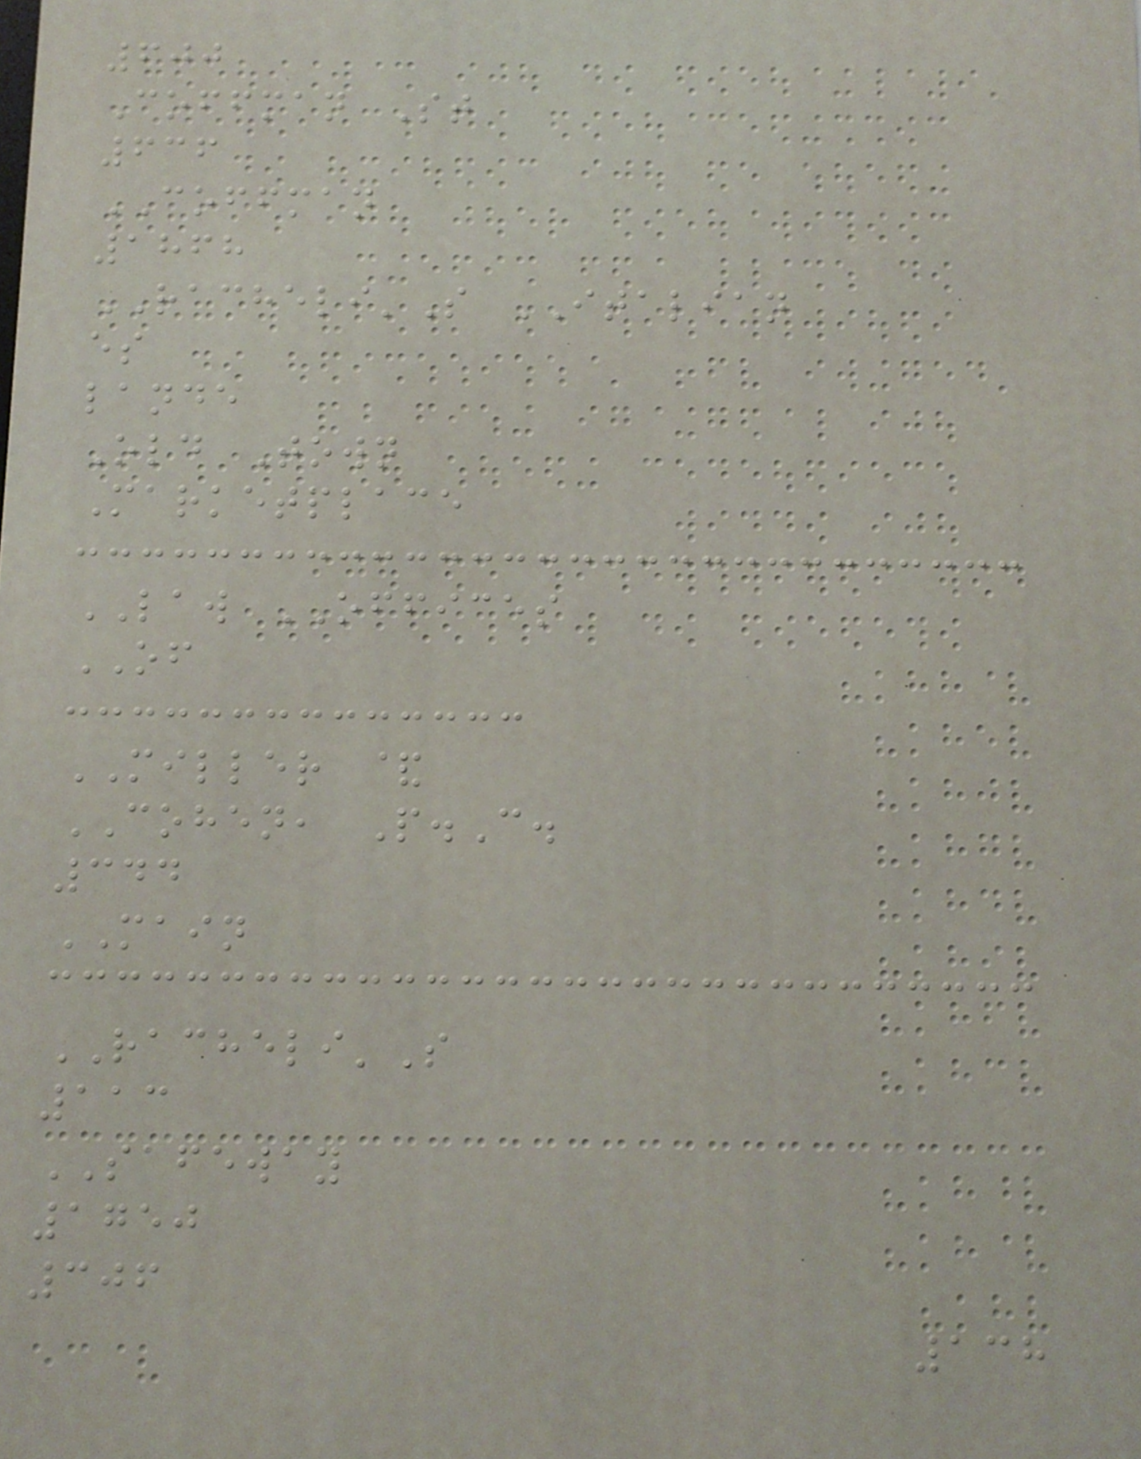600
Coffman St
636
COFFMAN
1868
RACHELI'S ITALIAN
es
lande
Old Town
Marketplace
LAW OFFICES
OF
MILLER &
COHEN, P.C.
344
MAIN
RACHELI'S
113
SAFEWAY
1750
306
138
